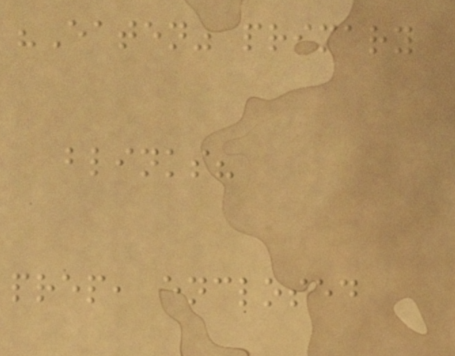"Eaten" primary
blinks?
prep, enclosed
